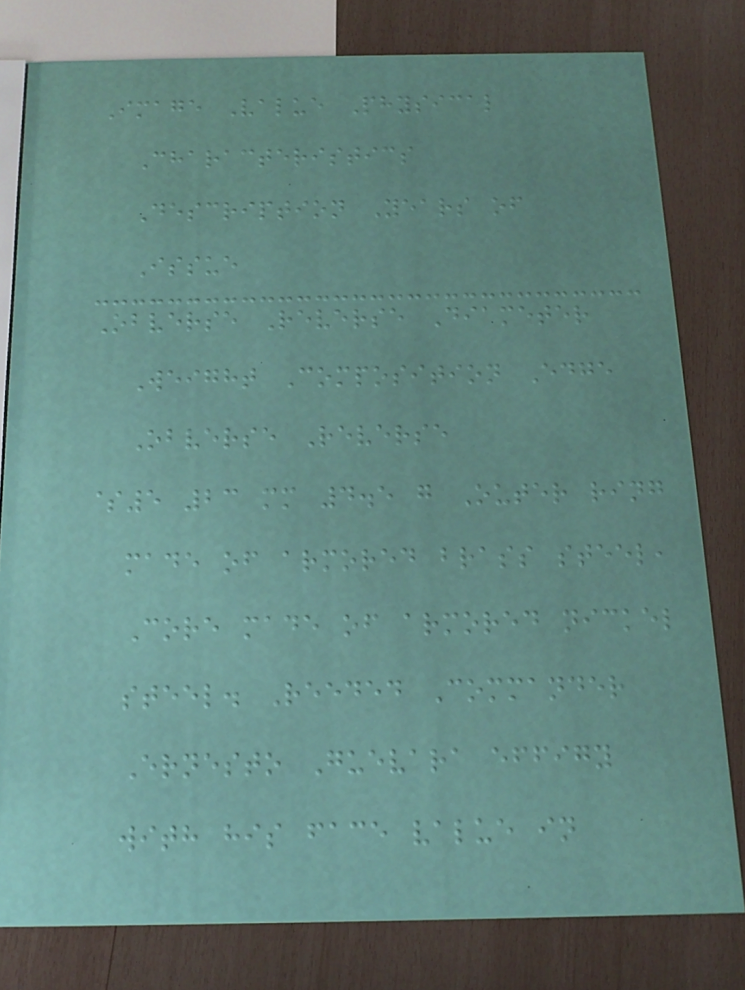Image Value Physical
Characteristics
Description Years of
Issue
Obverse Reverse Diameter
Weight Composition Edge
Obverse Reverse
$5 23 mm 4.5 g Outer ring
made of armored brass steel,
Core made of armored nickel
steel. Reeded Commander
Ernesto Guevara effigy
with his face value in
